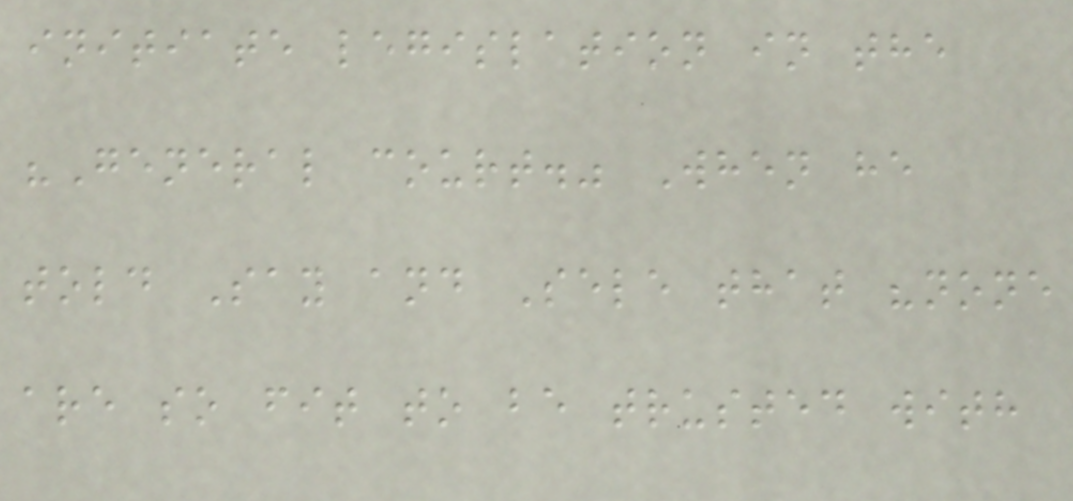initiate legislation in the
"General court." When he
told Say and Sele that "none
are so fit to be trusted with
